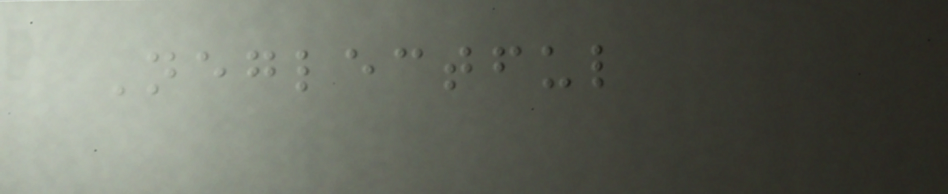Neglectful
